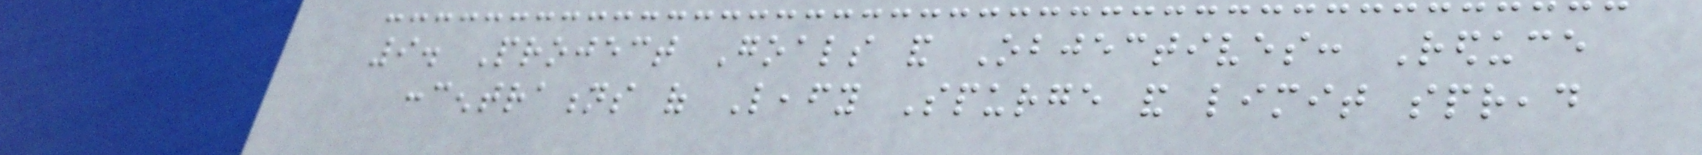9. Project Goals and Objectives: Reduce
concentrations of Leafy Spurge and limit spread
